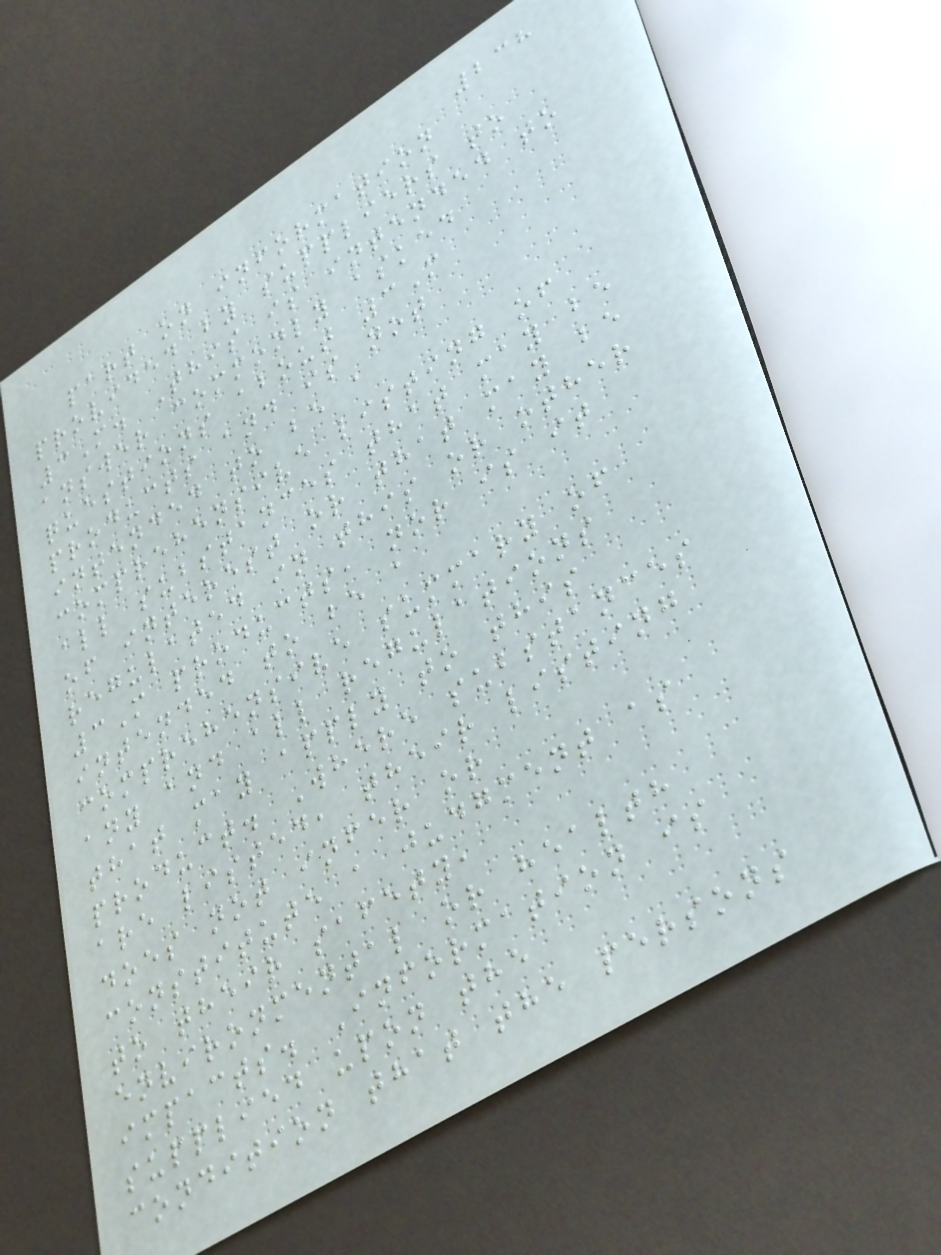238
part on information
provided by suppliers to
3M. This is intended to
answer commonly asked
questions about 3M
products and is not
intended to be a
comprehensive listing of
all substances that may be
of interest or that may be
regulated in this or other
3M products, nor is it
intended to be a
comprehensive summary of
any and all regulations
that may apply to this
product. Where substances
are listed, their listing
does not infer or
constitute a judgment as
to their safety,
environmental or health
impacts. Information is
supplied upon the
condition that the persons
